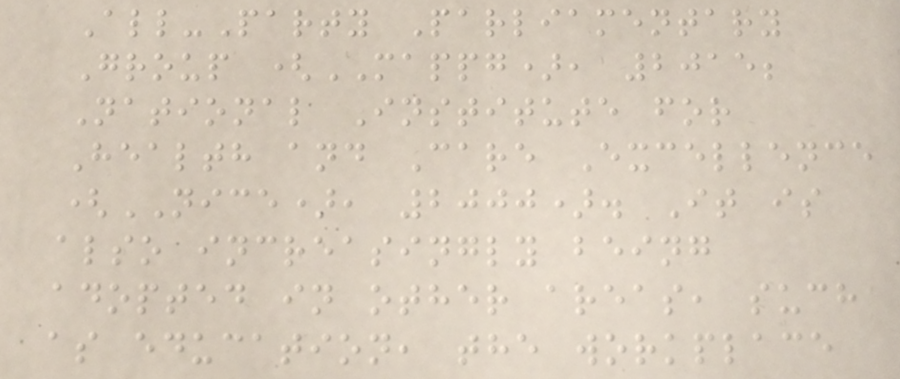All-Party Parliamentary
Group (MAPPG), 2015;
National Institute for
Health and Care Excellence
(NICE), 2000). It is
also increasingly being
adopted in other areas, such
as education, the workplace
